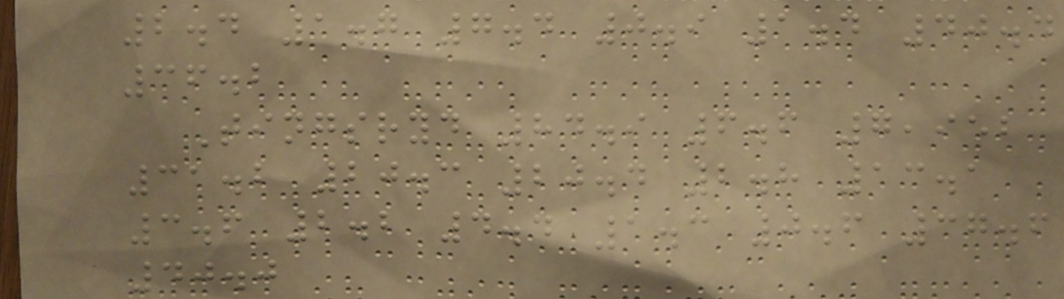2.4 1.7 7.4 0.9 1.4 40.4
36.2
Tingsryd 84.9 6.6 7,952
31.2 20.3 20.4 2.8 13.1
3.6 2.2 4.4 1.3 0.6 37.6
40.0
